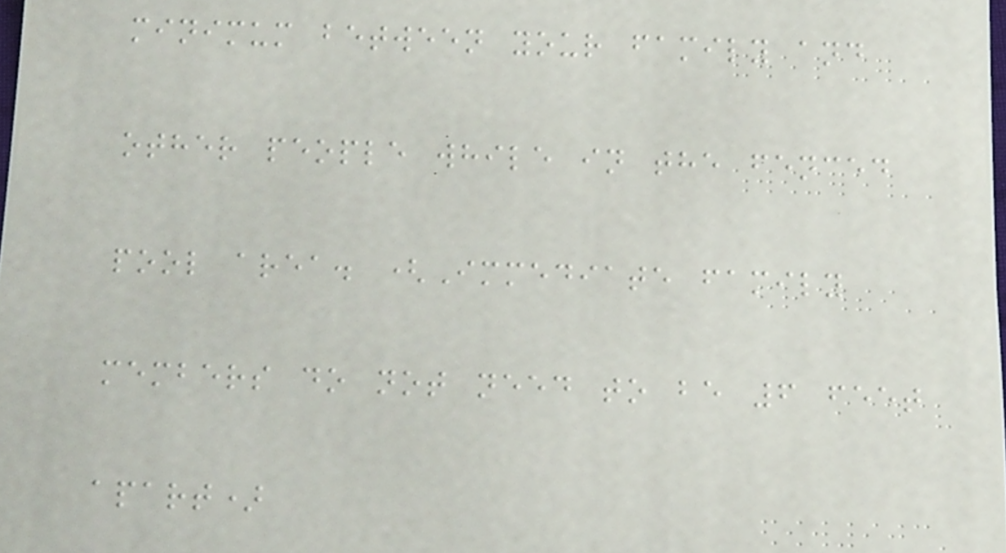minimum between your family and
other people while in the fenced
pool area. (Immediate family
members do not need to be 6 feet
apart)
